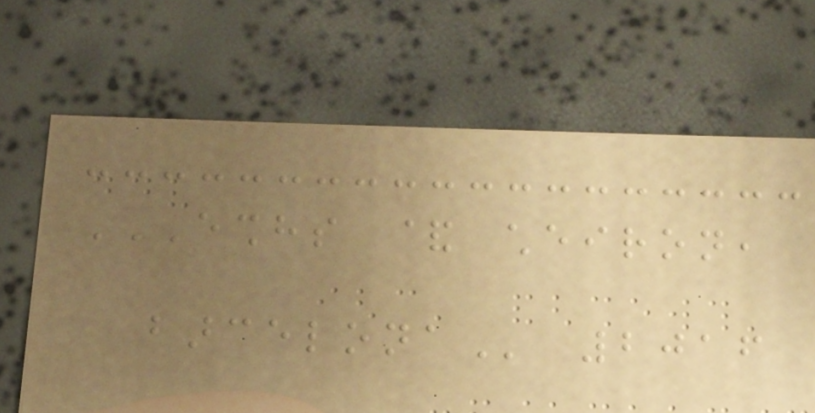ESHHS & CHEIRON,
BARCELONA 2016
